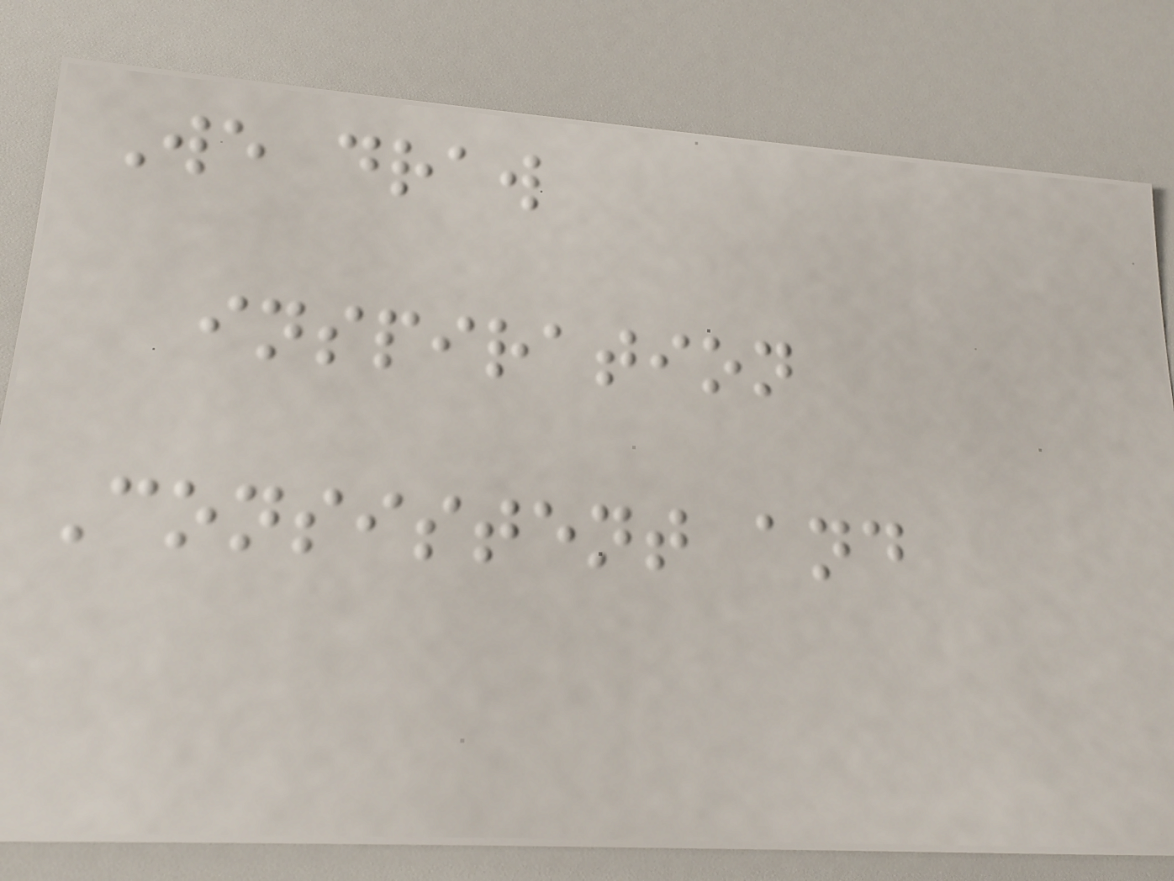We draw
inspiration
Consistent and
